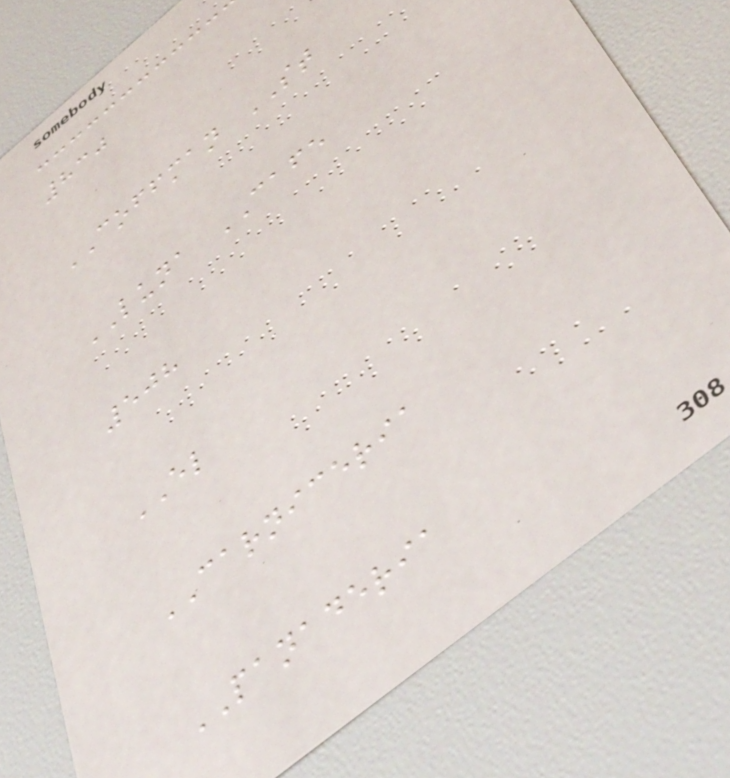830
COFFMAN ST
LUNA CAFE
508
EL
CARNICERIA
PANADERIA
